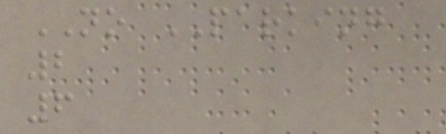NO PARKING
2
6
